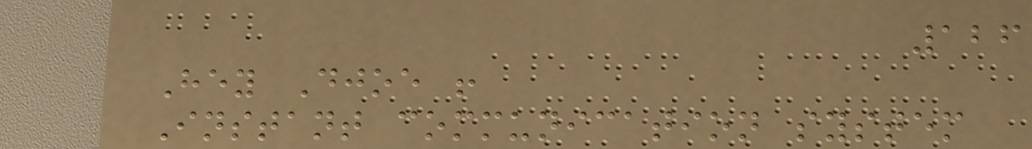126
Hey Djoe !
Instant communication system
